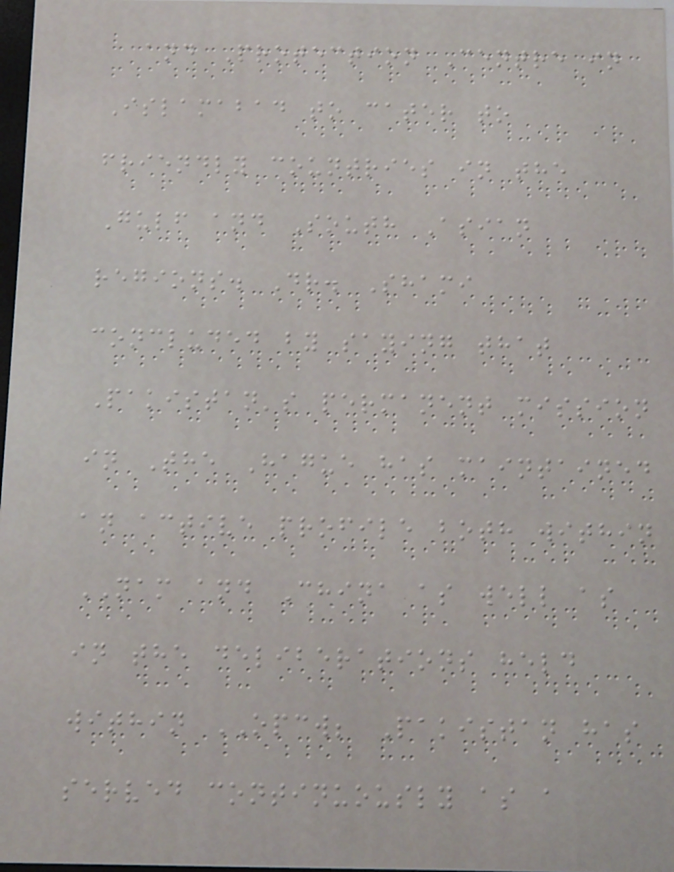and Protection Centre in
Islamabad to cater to
friendly countries in the
Gulf and South Asian
regions. Dr. Shami
concluded by saying that
Pakistan's permanent mission
in The Hague has maintained
an active profile both within
NAM and China as well as
in the deliberations held
within OPCW; Pakistan has
served continuously as a
